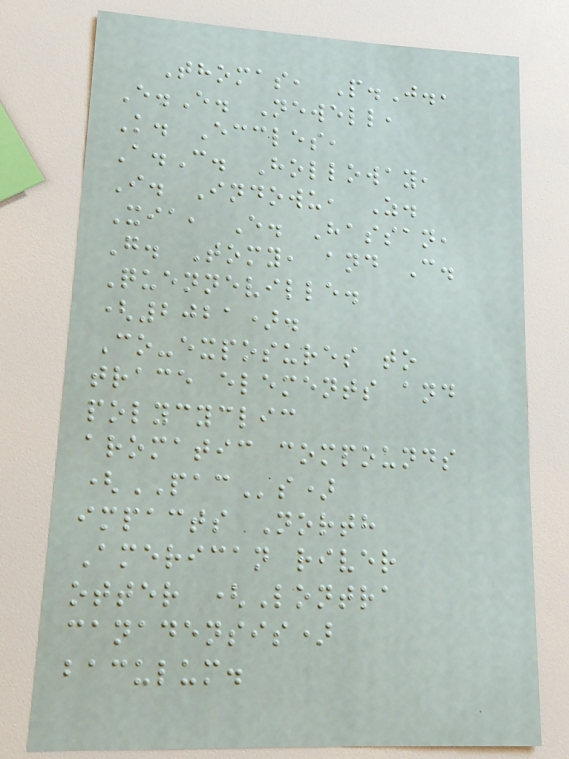Thomas, P.J.,
E.E. Newell,
K. Eccles,
A.C. Holloway,
I. Indowu, Z.
Xia, E. Hassan,
G. Tomy, and C.
Quenneville.
(2021).
Co-exposures to
trace elements and
polycyclic
aromatic compounds
(PACs)
impacts North
American river
otter (Lontra
canadensis)
baculum.
